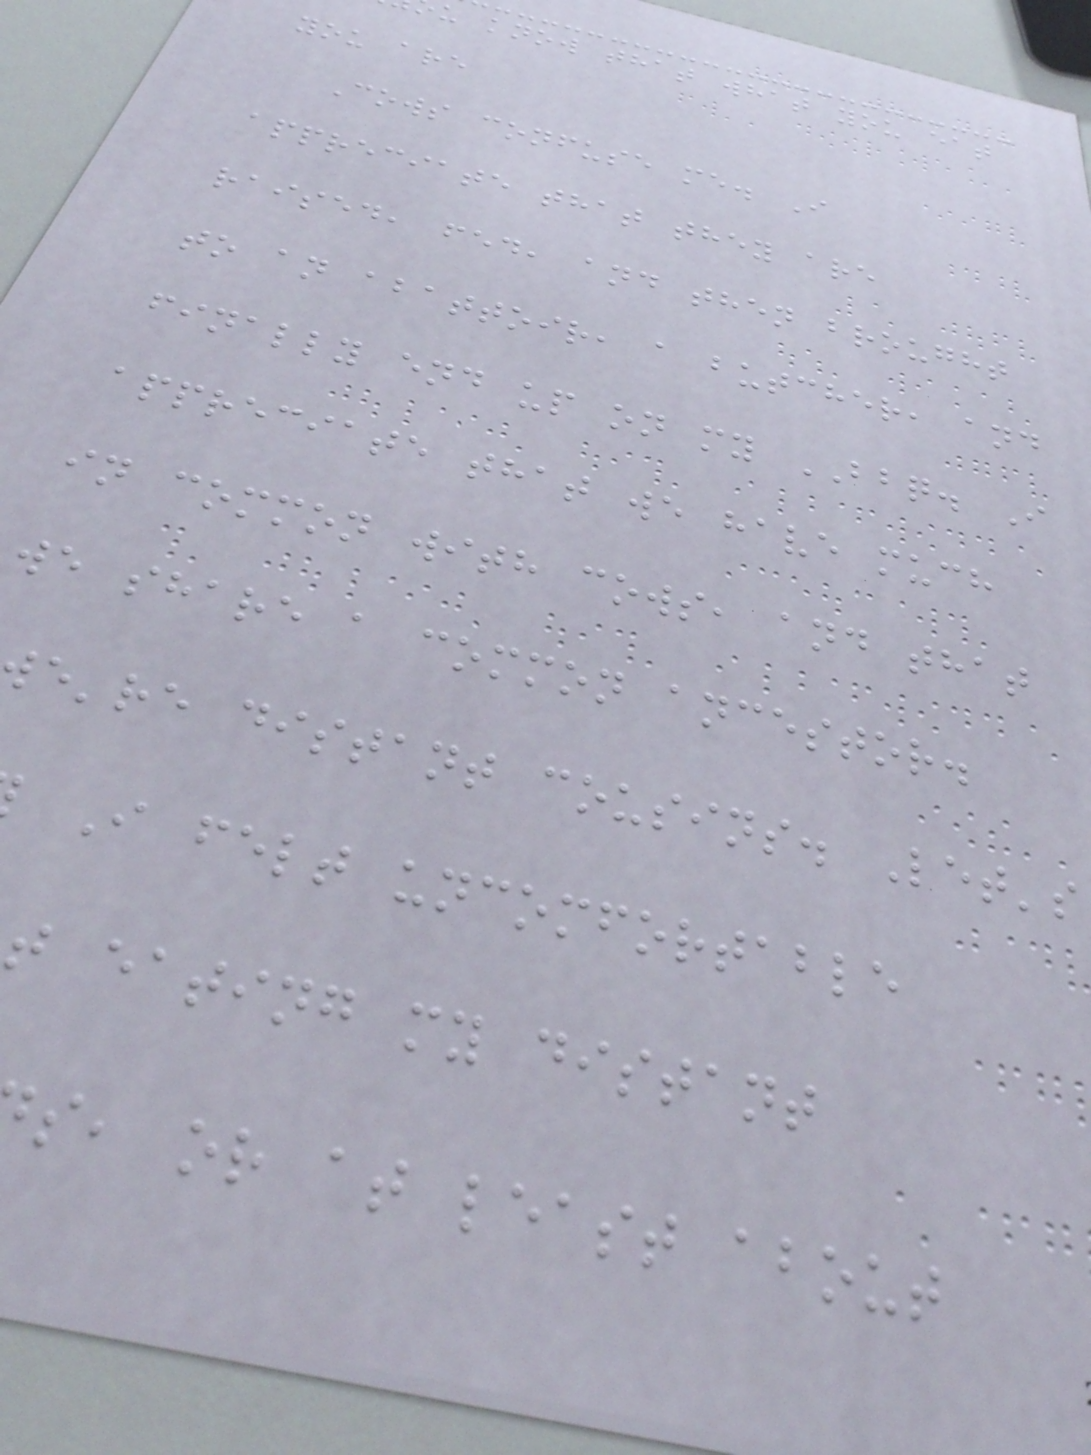u know that what you eat
you are
Cows confuse me. I
appreciate that they are
raised, fed, and then brought
to an abattoir, a butcher, and
finally end up on my BBQ. I
appreciate that we have much
in common with cows, and that
we share a common ancestor.
e're distant cousins. Let's
I felt uncomfortable
t eating my distant
s, or at least about
